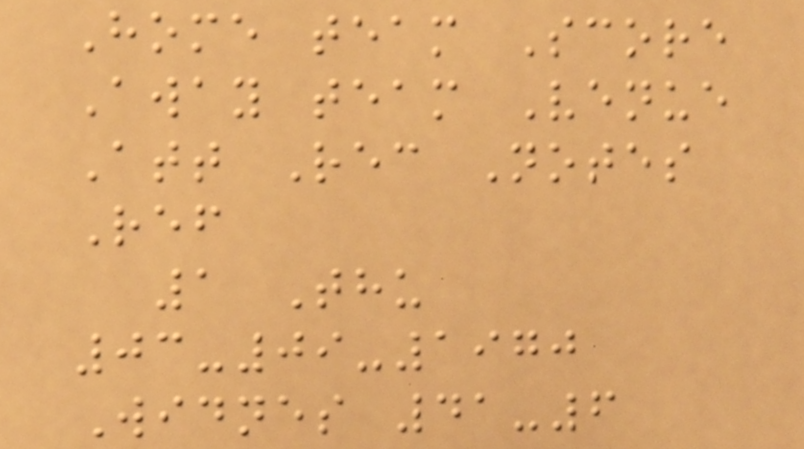Home team Score
Away team Venue
Att Rec Notes
Ref
1 Thu
03-09-1970
Widnes 41-6
